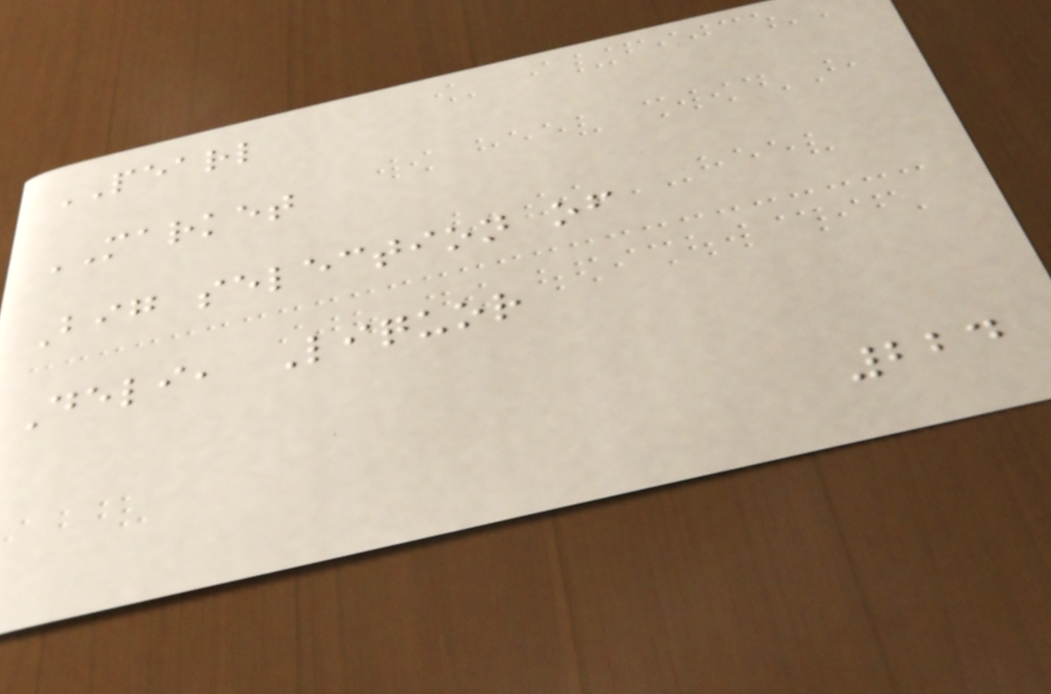PEARL
MARKET
Big selection of
Deli, Liquor
224
